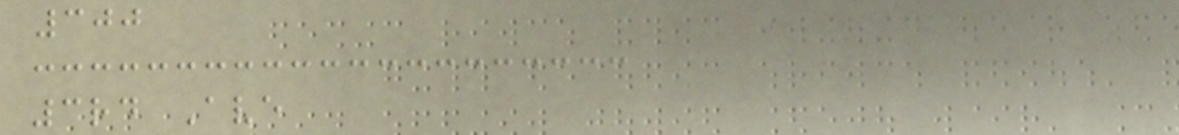300
3rd Ave
